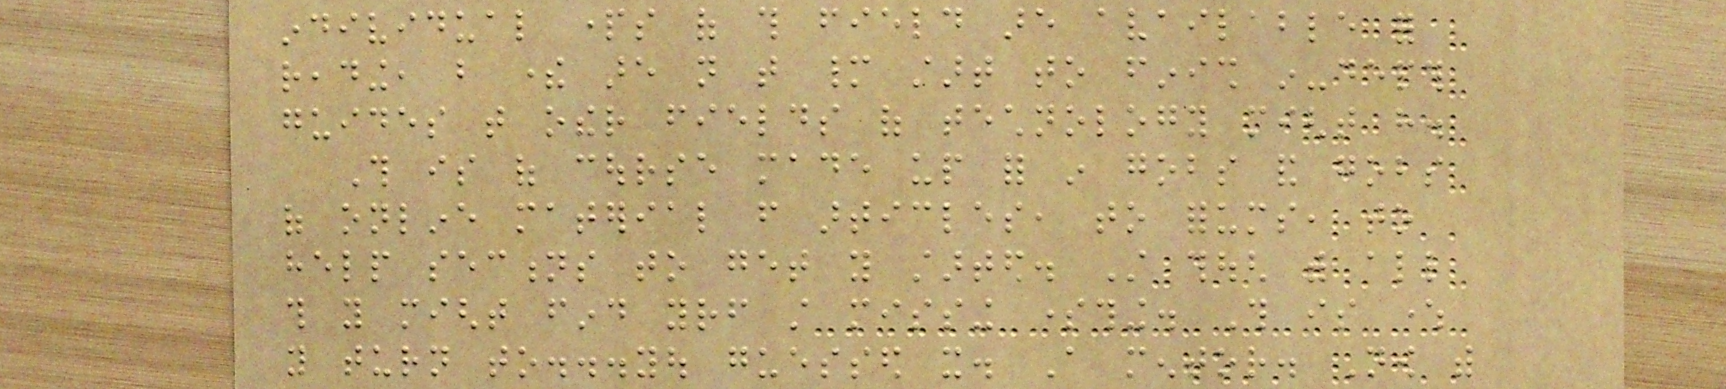individual parts of this field are available for
reading, but there are not that many start to finish in-depth
guides that other fields of technology might have.
This is of course made up for in gobs and gobs
of online material from articles, to forums, to
help sections to get you started. Still though with all
this you might find yourself still missing something. This is where
you turn to...you guessed it. A mentor. Now with
